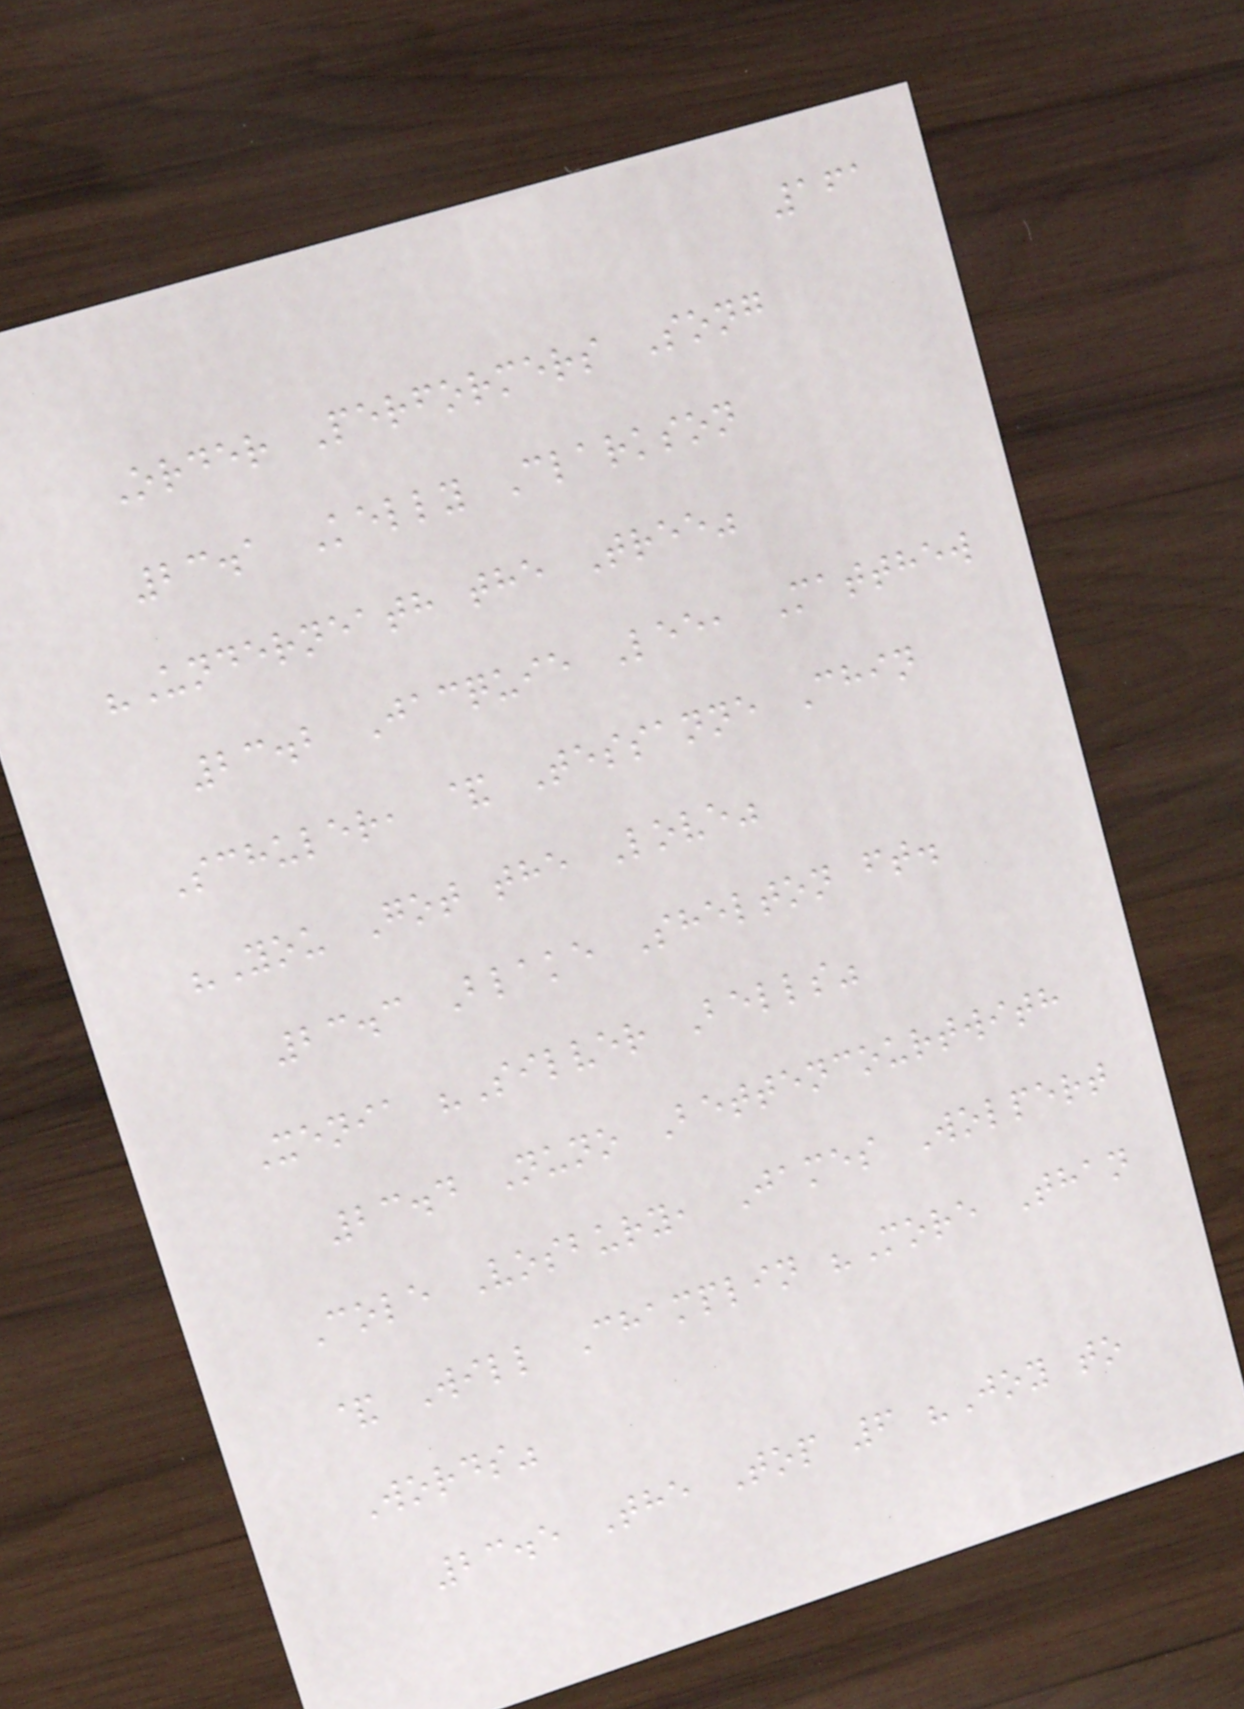161
Order Performers Song
23.1 Kelly Clarkson
"Underneath the Tree"
23.2 Jacquie Lee, Matthew
Schuler, & Tessanne Chin
"You Got the Love"
23.3 Blake Shelton ft.
Xenia "Silver Bells"
23.4 Nuno Bettencourtwith
Cole Vosbury, James Wolpert
& Will Champlin "More Than
Words"
23.5 The Top 6 "Joy to
